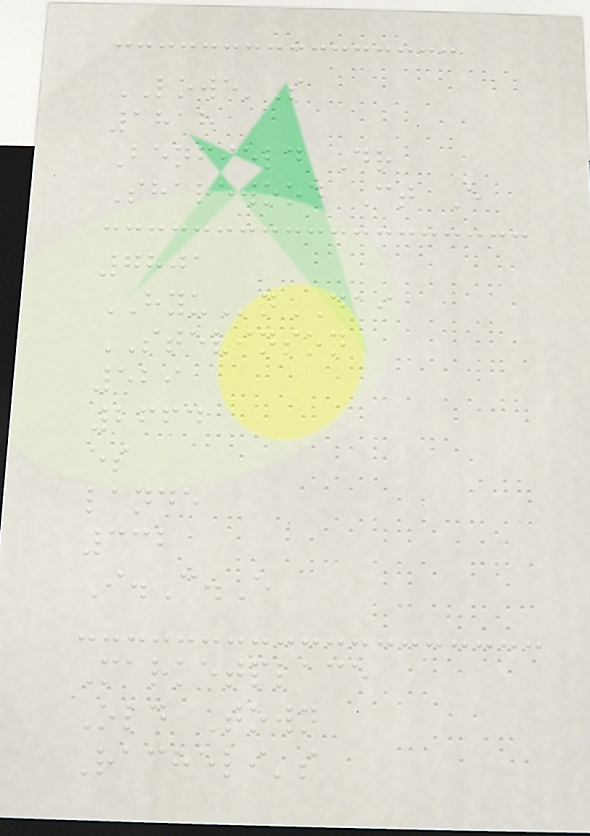LOWE'S
1818
Benfield Dr
Sharewood Ct E
7801
HYUnDAI
STEVINSON
529
2664
es
lande
332
I.C.E
Marketplace
Old Town
Racheli's
